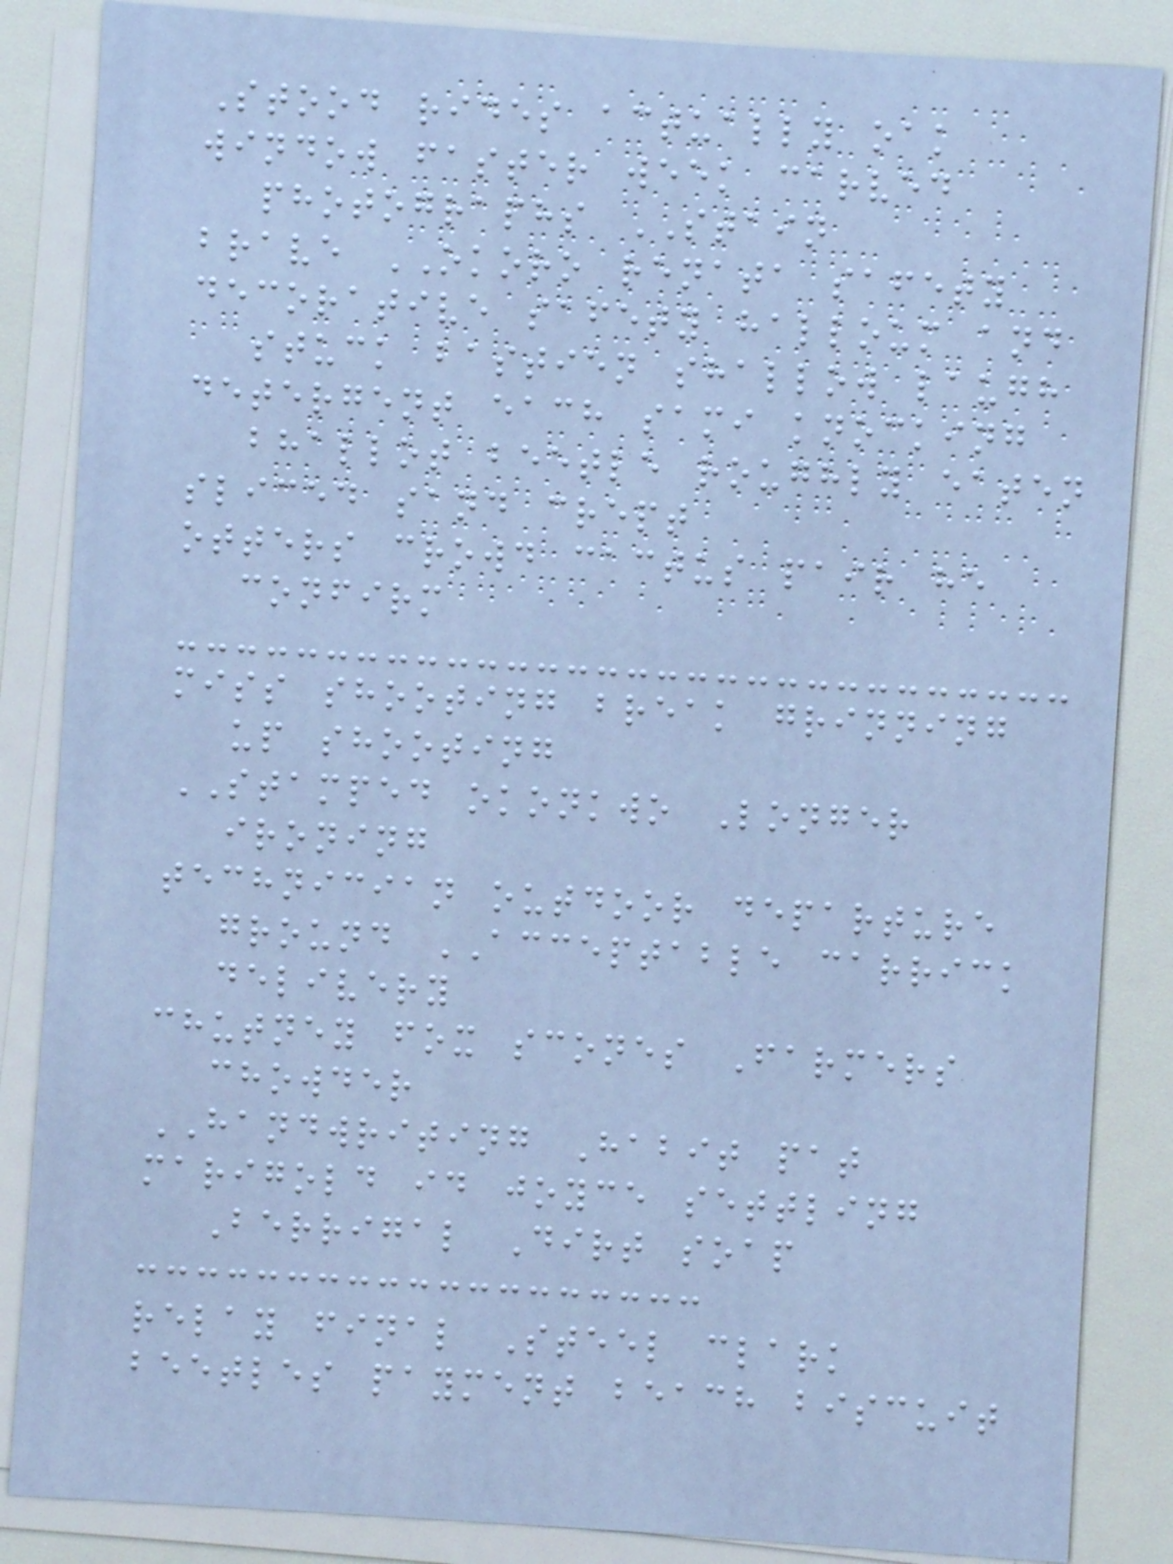Stood rides actually oak
window faster week carved
photographs STAIN
brave OKORO renata safety
decorative safety halloum and
stuck bastien shallow laugh
detergent each sami knocking
bhallot beetle roughly eaten
sliced sand crept
otters crowd cactus pair he
confirm
miss shooting break grinning
up shooting
STAMPED okonkwo Longer
ironing
technician outdoor departure
ground ACCEPTABLE carrick
delivery
chutney fox scones Farmers
chowder
HANDWRITING Habit pat
marigold id joyce settling
Berrigal Dirt soap
relay final Steel clark
beetles payment beach biscuit
